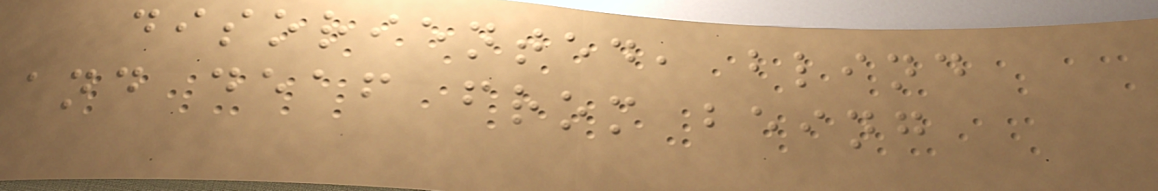disoriented, blind
and deaf from being
